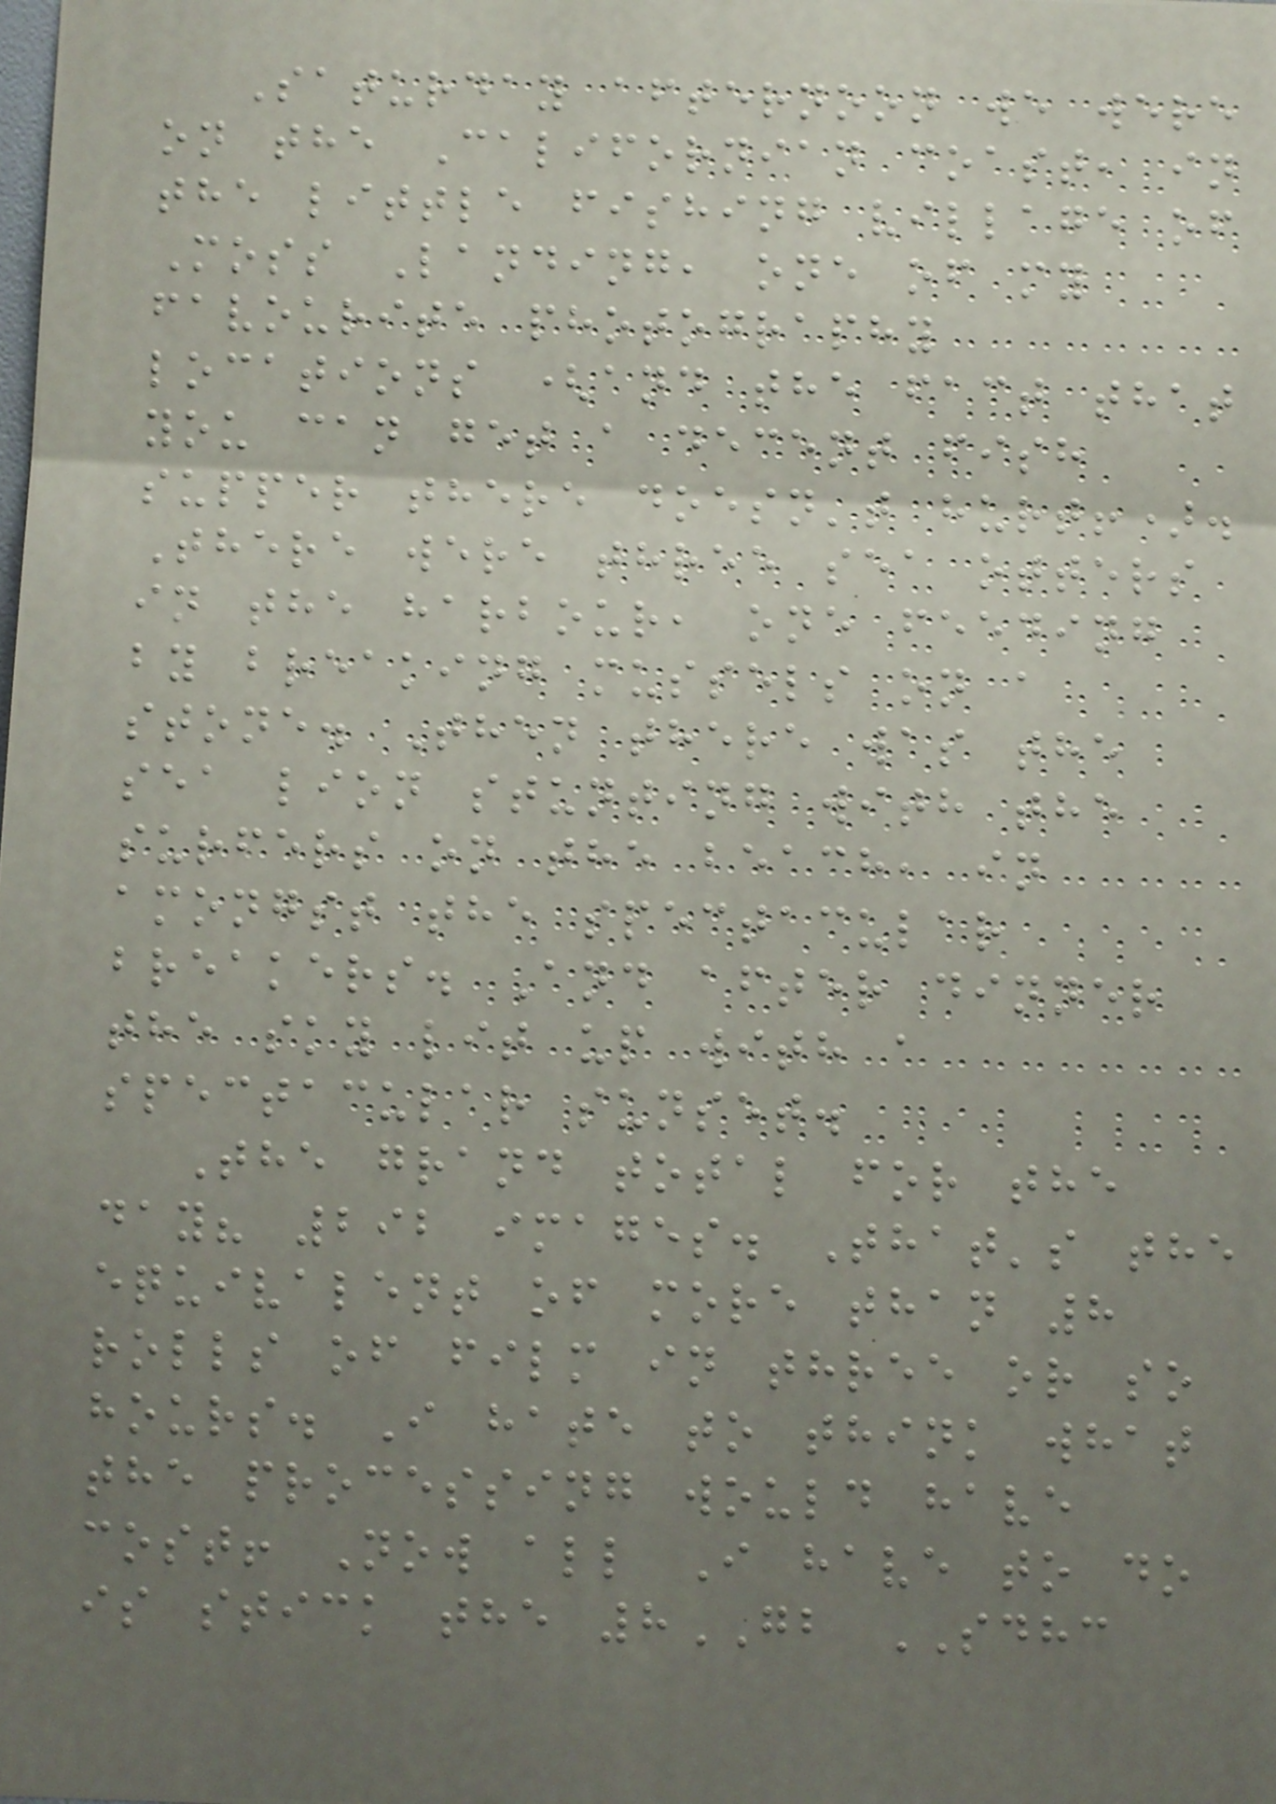Saturday afternoon we were
on the Californian coast, in
the little fishing village of
Moss Landing, one of my
favourite photography
locations (and the fact that
you can get a decent fish
supper there doesn't hurt!).
There were three sea otters
in the harbour, one feeding
by breaking mussels on a
stone. Then there was the
sea lion stunting with the
surfers on the beach, in
amongst the spectacular
breakers. And after dinner
the sky lit up with a
spectacular sunset.
The grand total for the
day? 292 images. That's the
equivalent of more than 8
rolls of film in three or so
hours. I hate to think what
the processing would have
cost! Now all I have to do
is stick the 8GB SDHC
